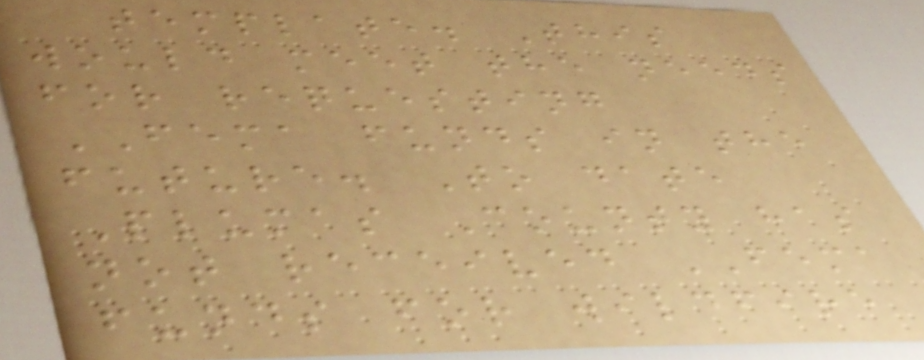template. This
would meet the needs
for requesting
FEMA funds in the
future. To date
Plumas County has
not received FEMA
funds for wildfire
